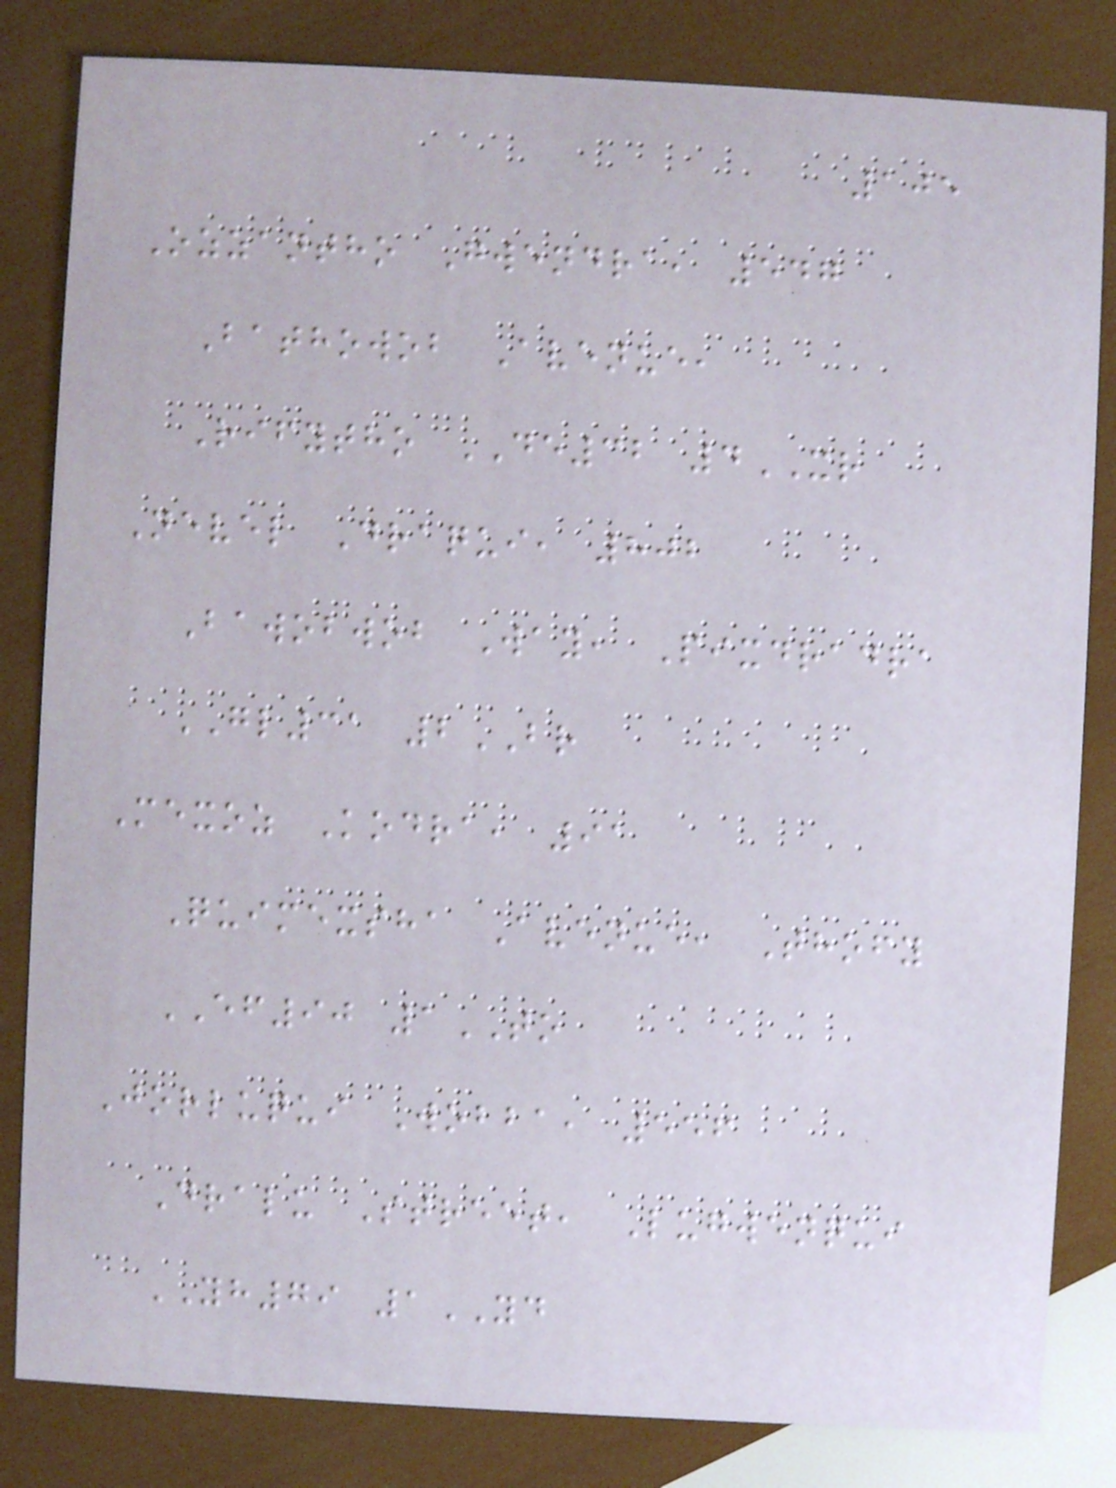105
Ozzantho Gwendra, 547
Bathowob Avenue,
Rifytho DE32 4XR
Nevel Draqui, 802
Bawobwob Way, Pixdradra
GL31 2BR
Mexoz Kodra, 91
Quimexsha Avenue, Thofy
EF90 1TO
Jorluqui Wobba, 556
Dralu Street, Lugwenqui
YH79 1YD
